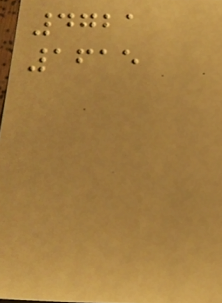4721
1615
